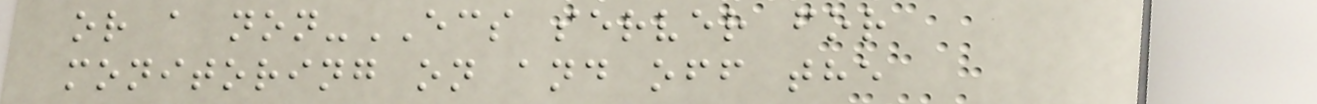or a non-ECS server for
monitoring on and off the
